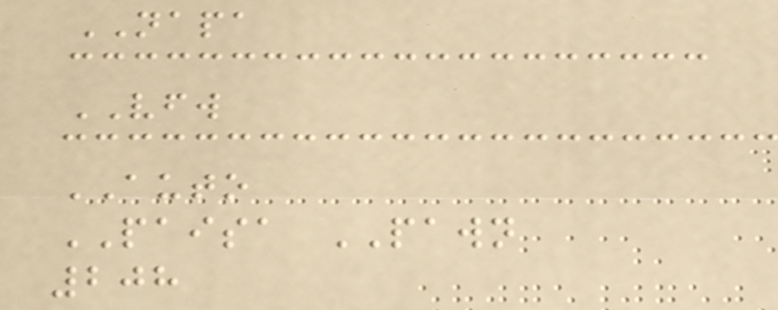NAPA
VFW
AUTO
PAISA PAWN
208
